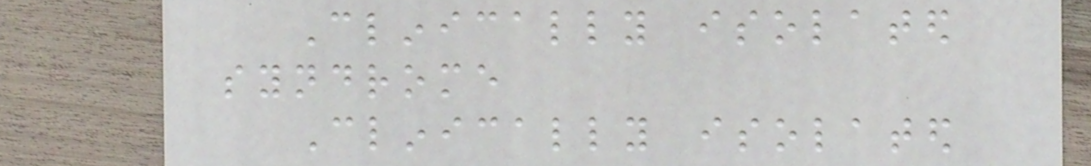Clinically isolated
syndrome
Clinically isolated
